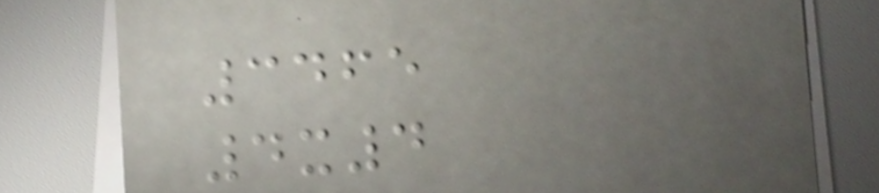3465
4x4
